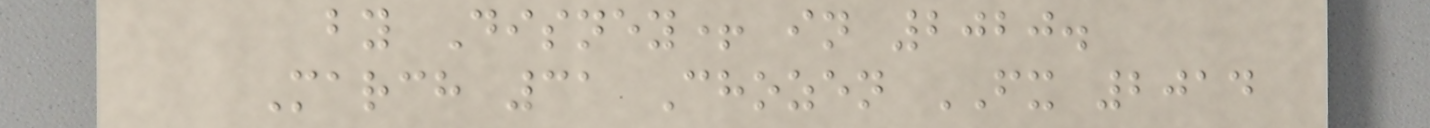by Disney+ in 2020.
March 31 Chozen FX 2014
